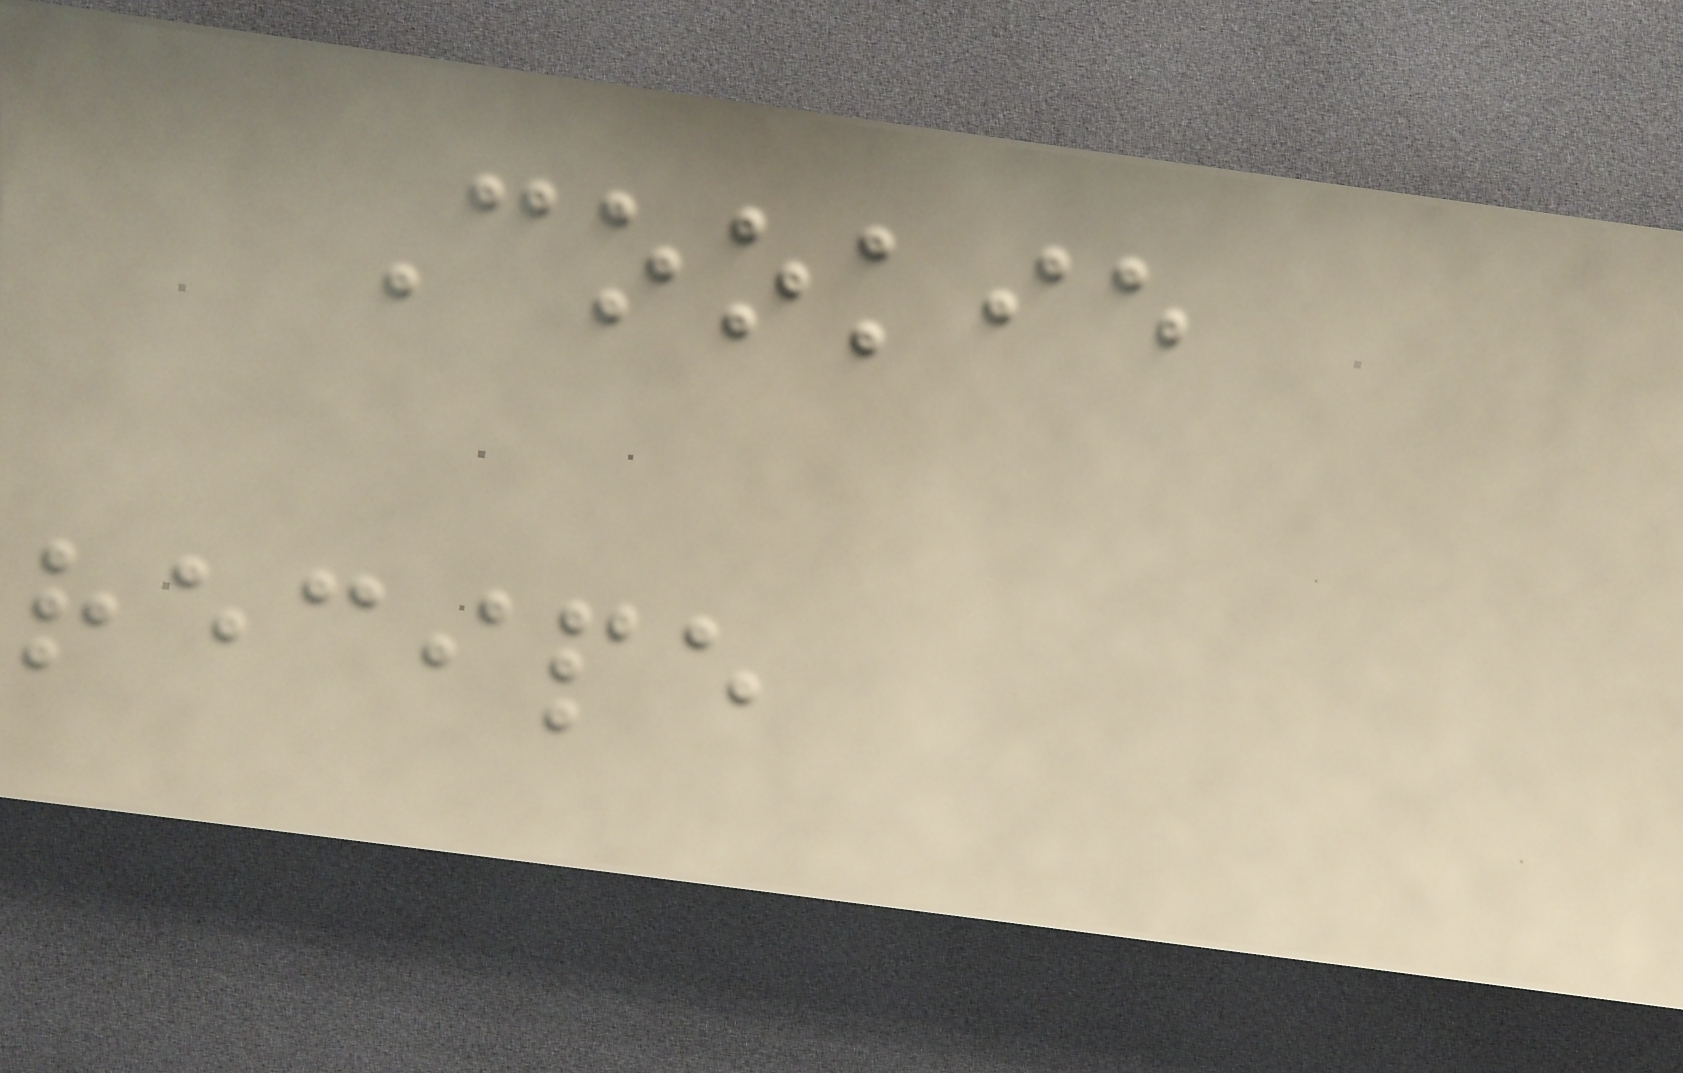Cookie
recipe
